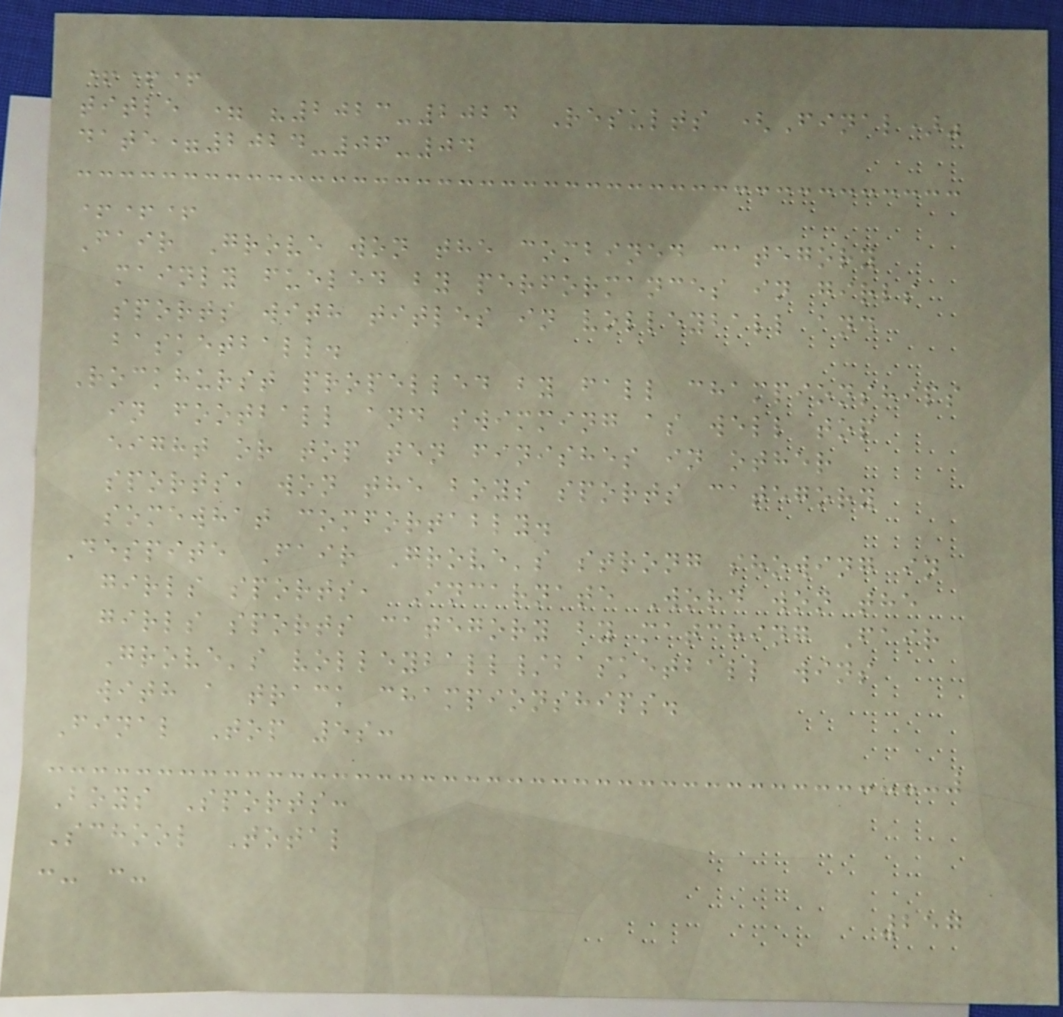+++
title = "2023-2024 Results (Final)"
date=2024-06-04
+++
Fair Grove won the combined category
mainly fueled by performances in girls
sports with titles in volleyball and
basketball.
Rockhurst propelled by fall championships
in football and swimming as well top
eight or top ten finishes in other
sports, won the boys sports category
somewhat comfortably.
Despite Fair Grove's strong showing in
girls sports, Incarnate Word won the
girls sports category by matching Fair
Grove's volleyball/basketball wins
with a track championships.
Final Top 5s:
Boys Sports:
School Total
:- :-
257
